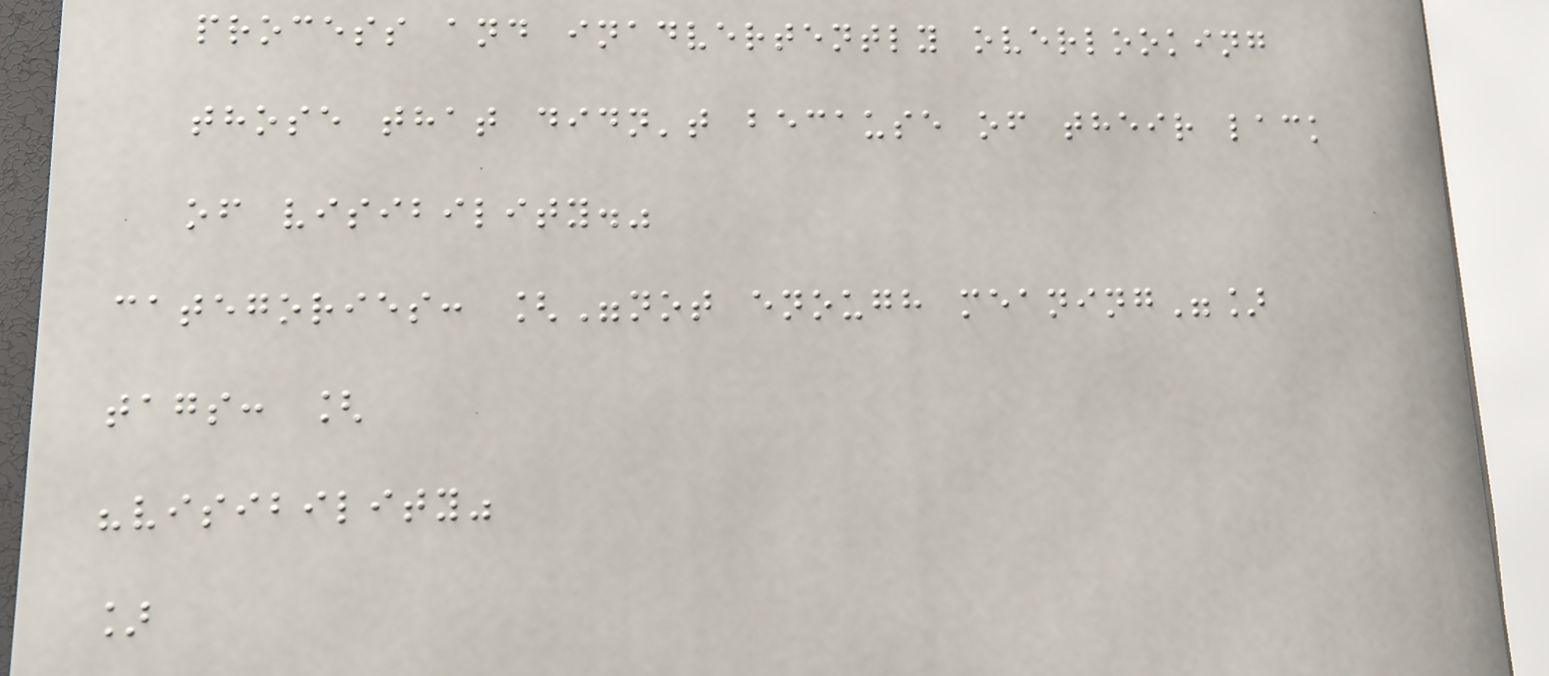process and inadvertently overlooking
those that didn't because of their lack
of visibility."
categories: ["not enough meaning"]
tags: [
"visibility"
]
